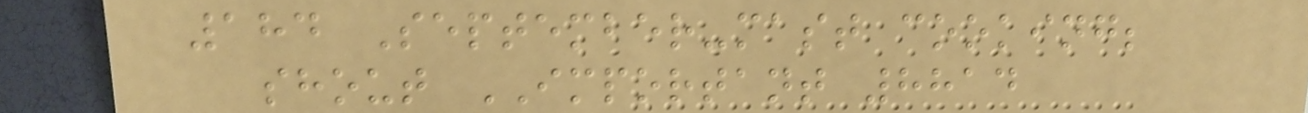184 September-mast cooking;
shout IMPORTANT 8814
